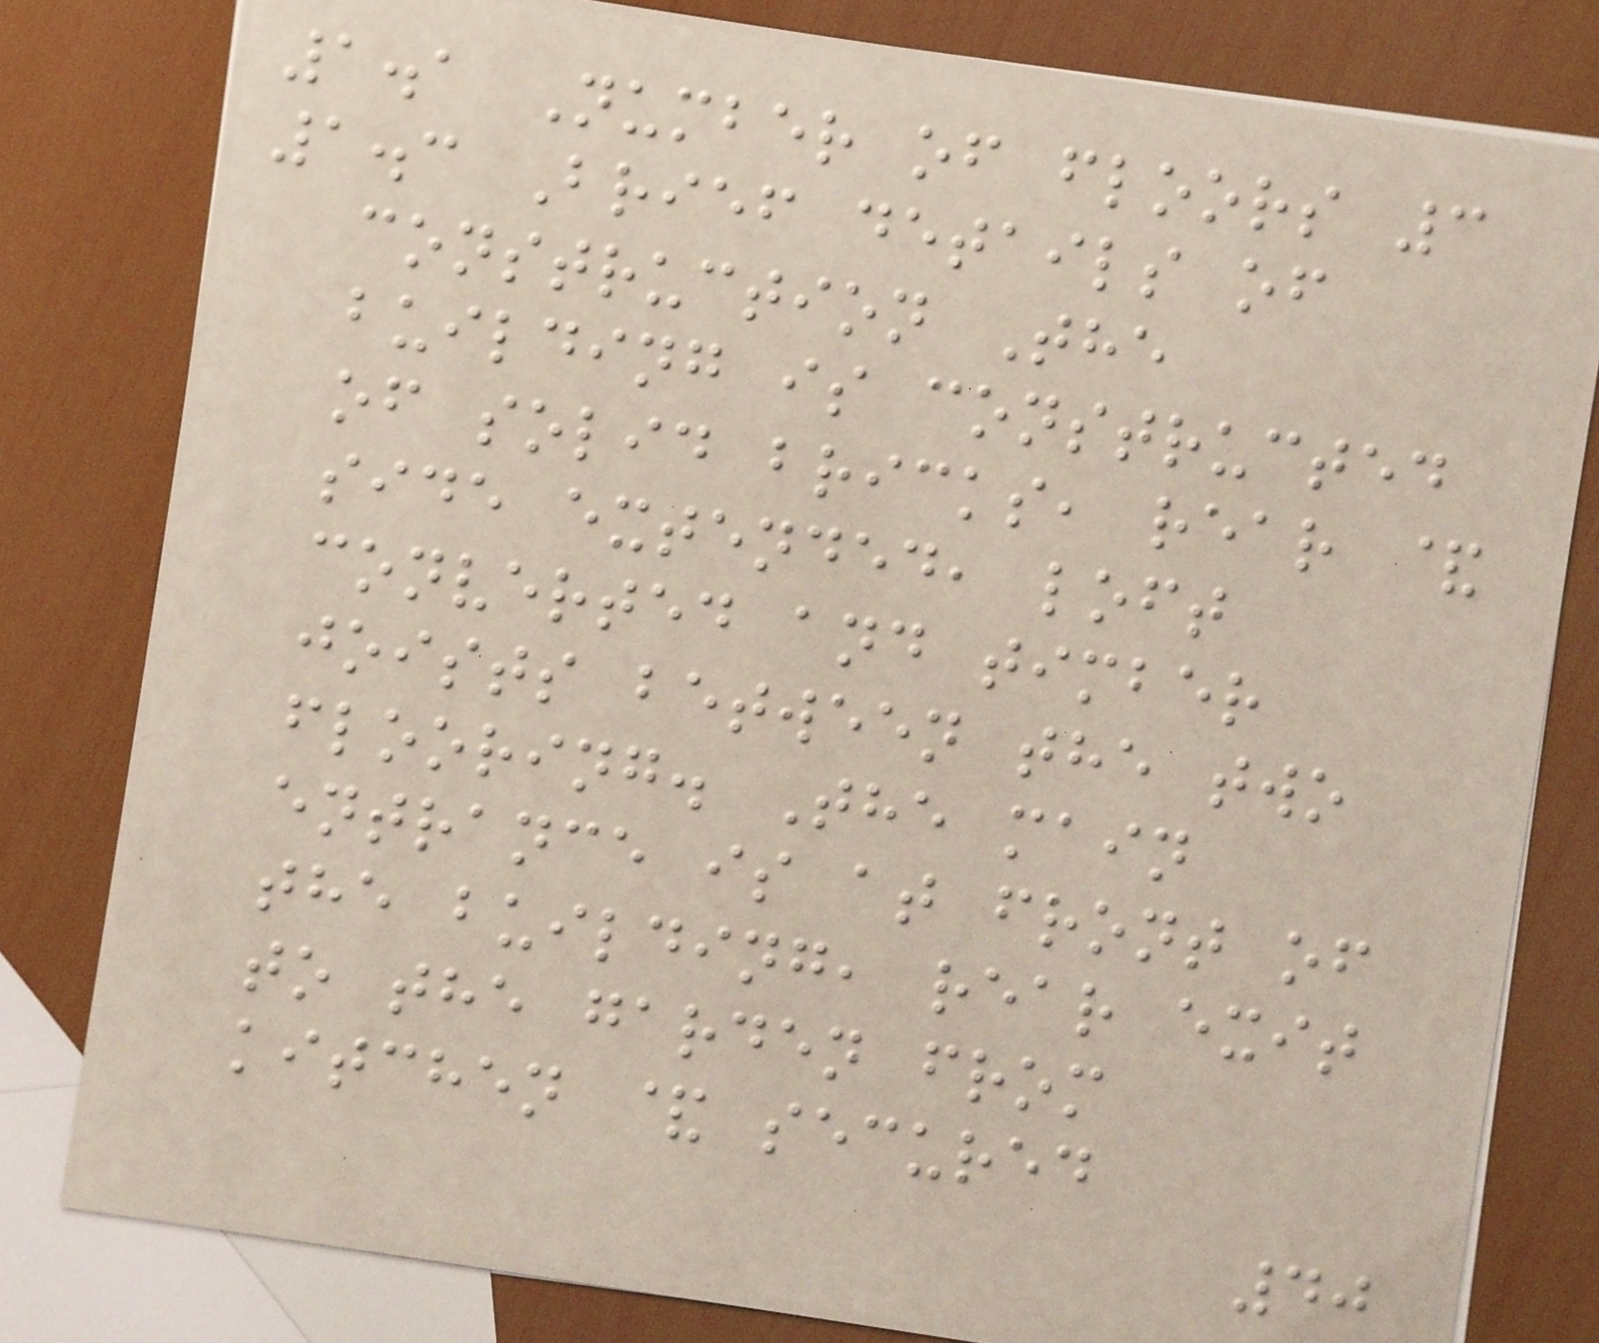1.1 Number of floors 3
1.3 Brief details of
construction The
building is constructed
of solid bricks, rear &
side extended, loft
converted and timber
joists between the two
flooring. The main
entrance is at front of
the building, rear exit
to the garden from
kitchen & secured
40
